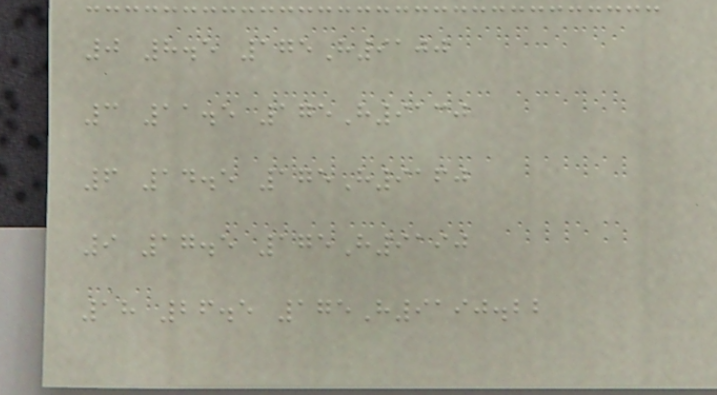0 8.5 175H9100
3 11.5 175H9130
6 14.5 175H9160
9 17.5 175H9190
18 26.5 175H9190.22
